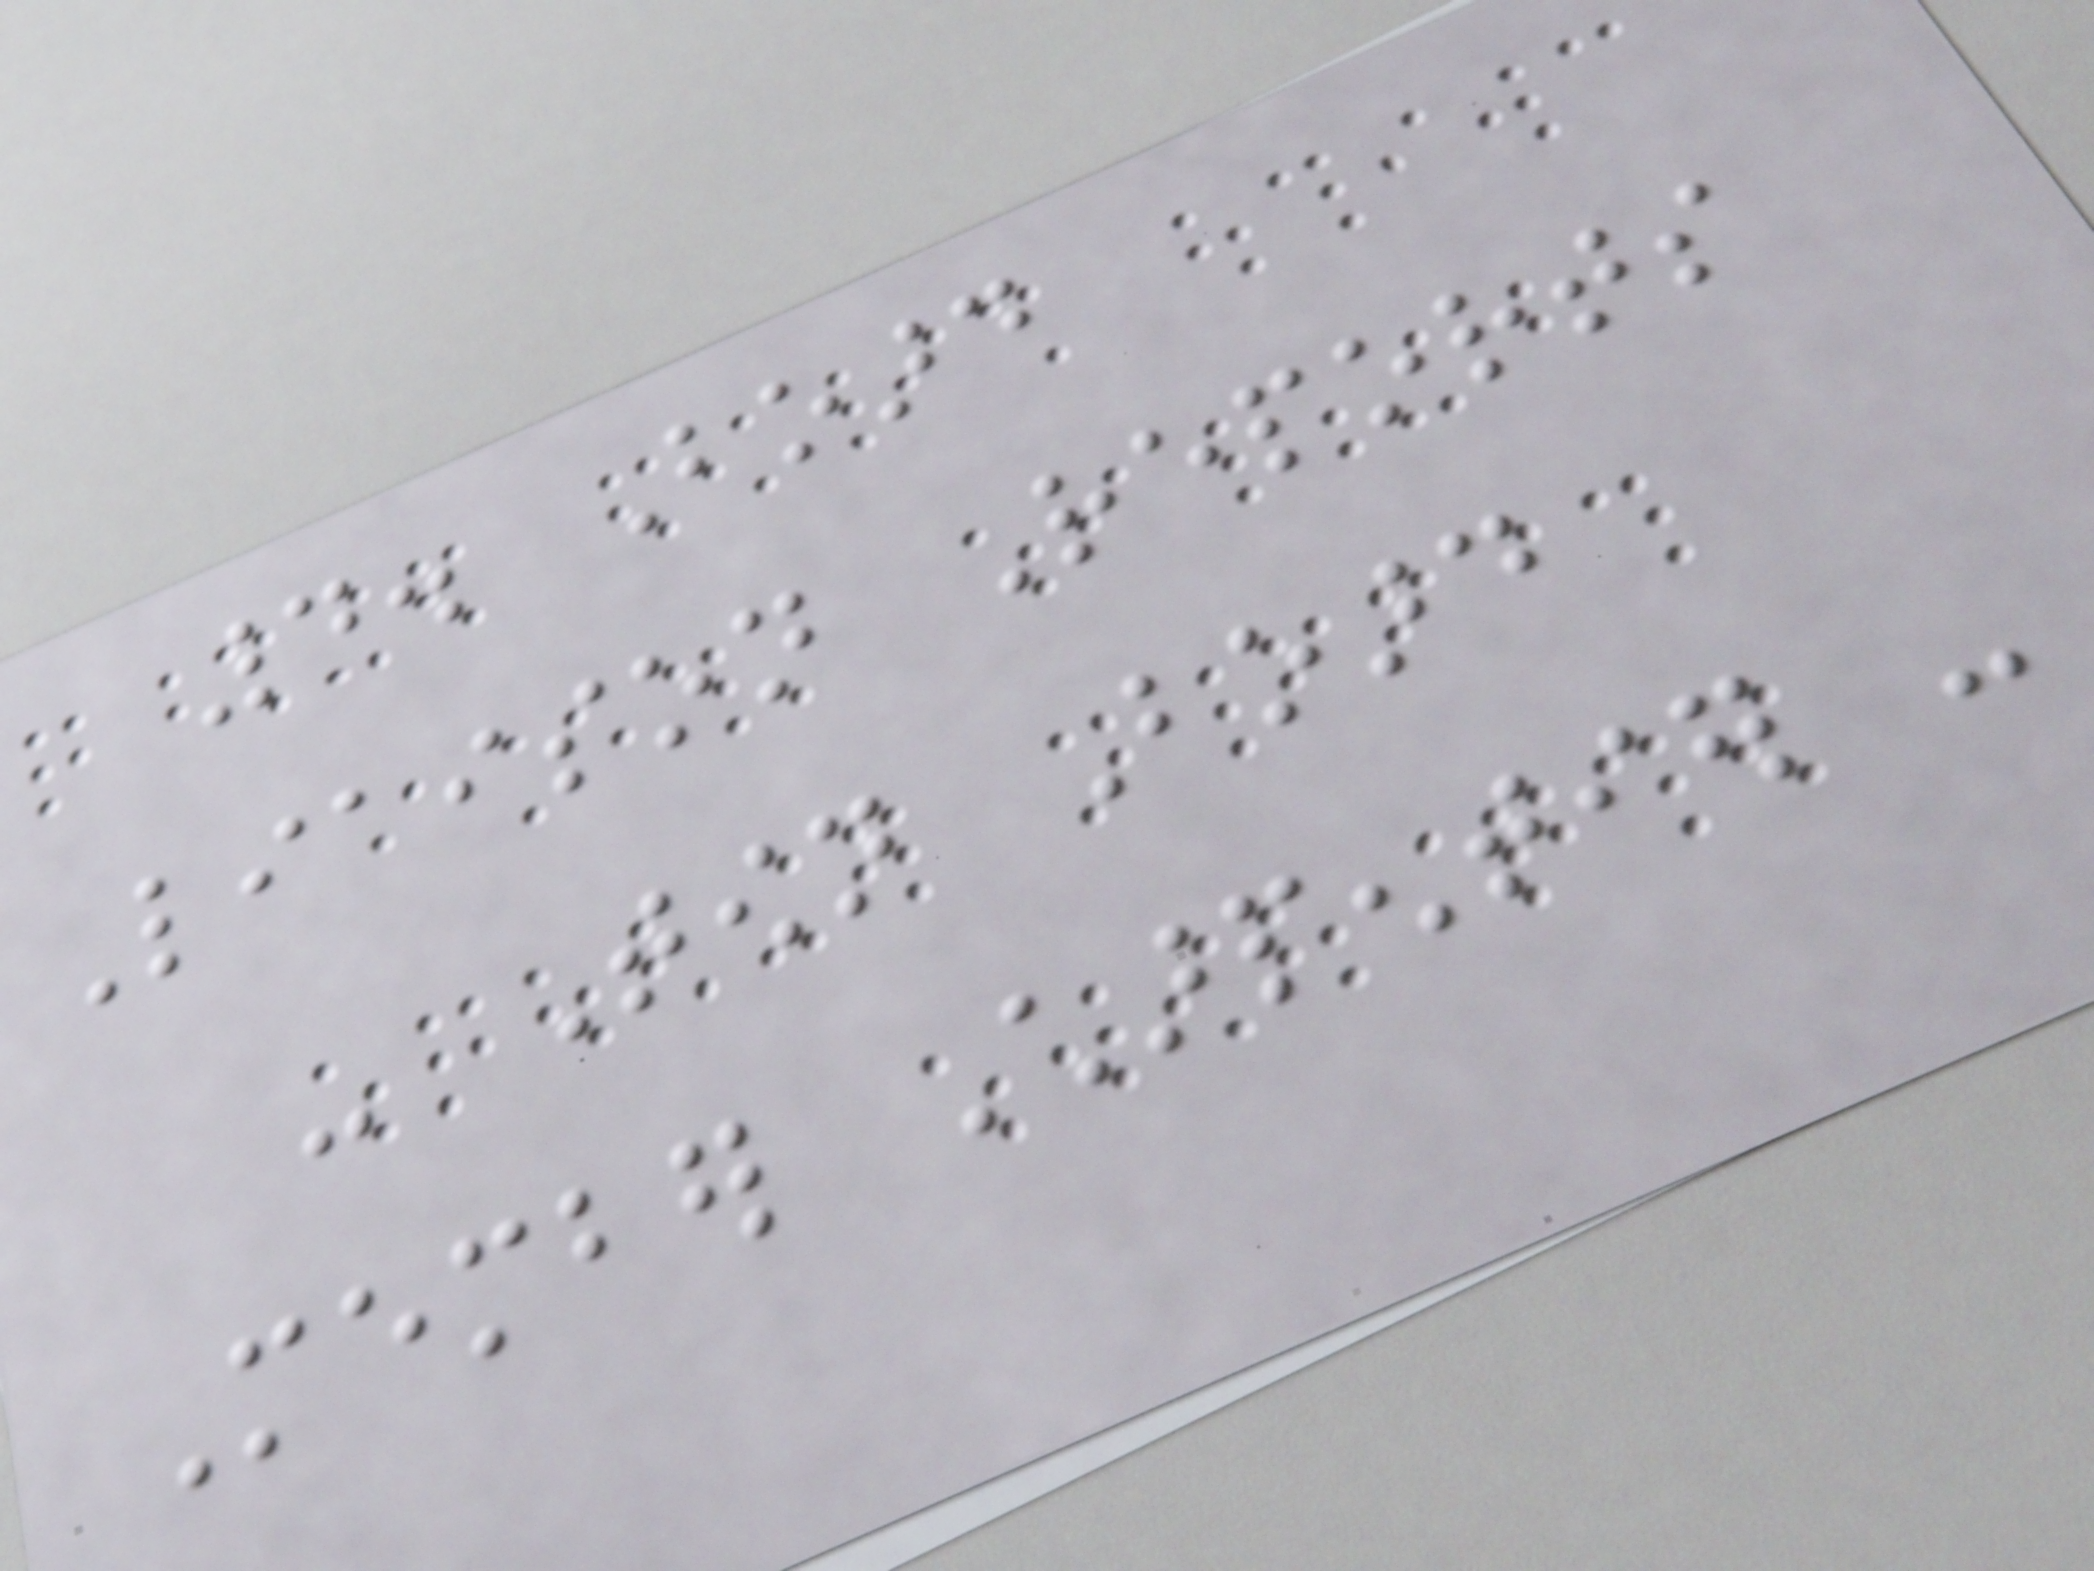4. Board
Liaison Reports
- Town Board
Member Charpentier -
